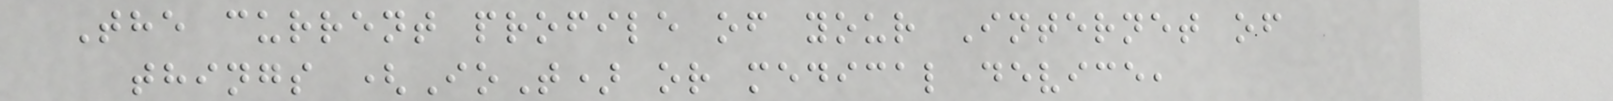The current profile of your Internet of
things (IoT) or medical device,
